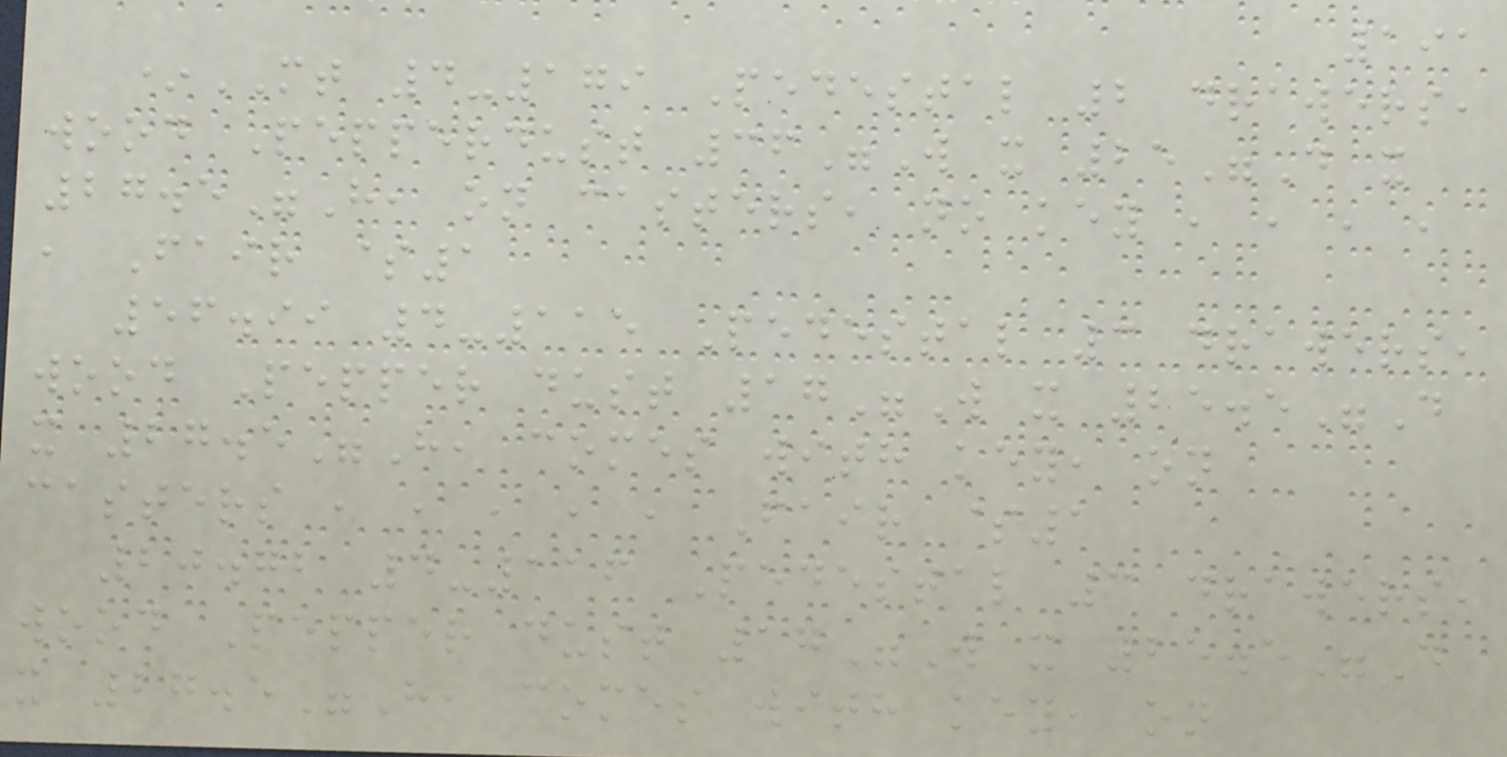191
*MT 4-179 Pedestal 2 drawers,
wood Pepperdust 36"W x 25"D x
27.5"H, on casters, no key , , , ,
, Fair $1
56.99 4-115 Pedestal 3 drawers,
wood Pepper dust 17"W x 25.5"D
x 27.5"H, comes with key, on
casters , , , , , Fair $1
20.72 4-116 Pedestal 3 drawers,
wood Pepper dust 17"W x 25.5"D
x 27.5"H, comes with key, on
